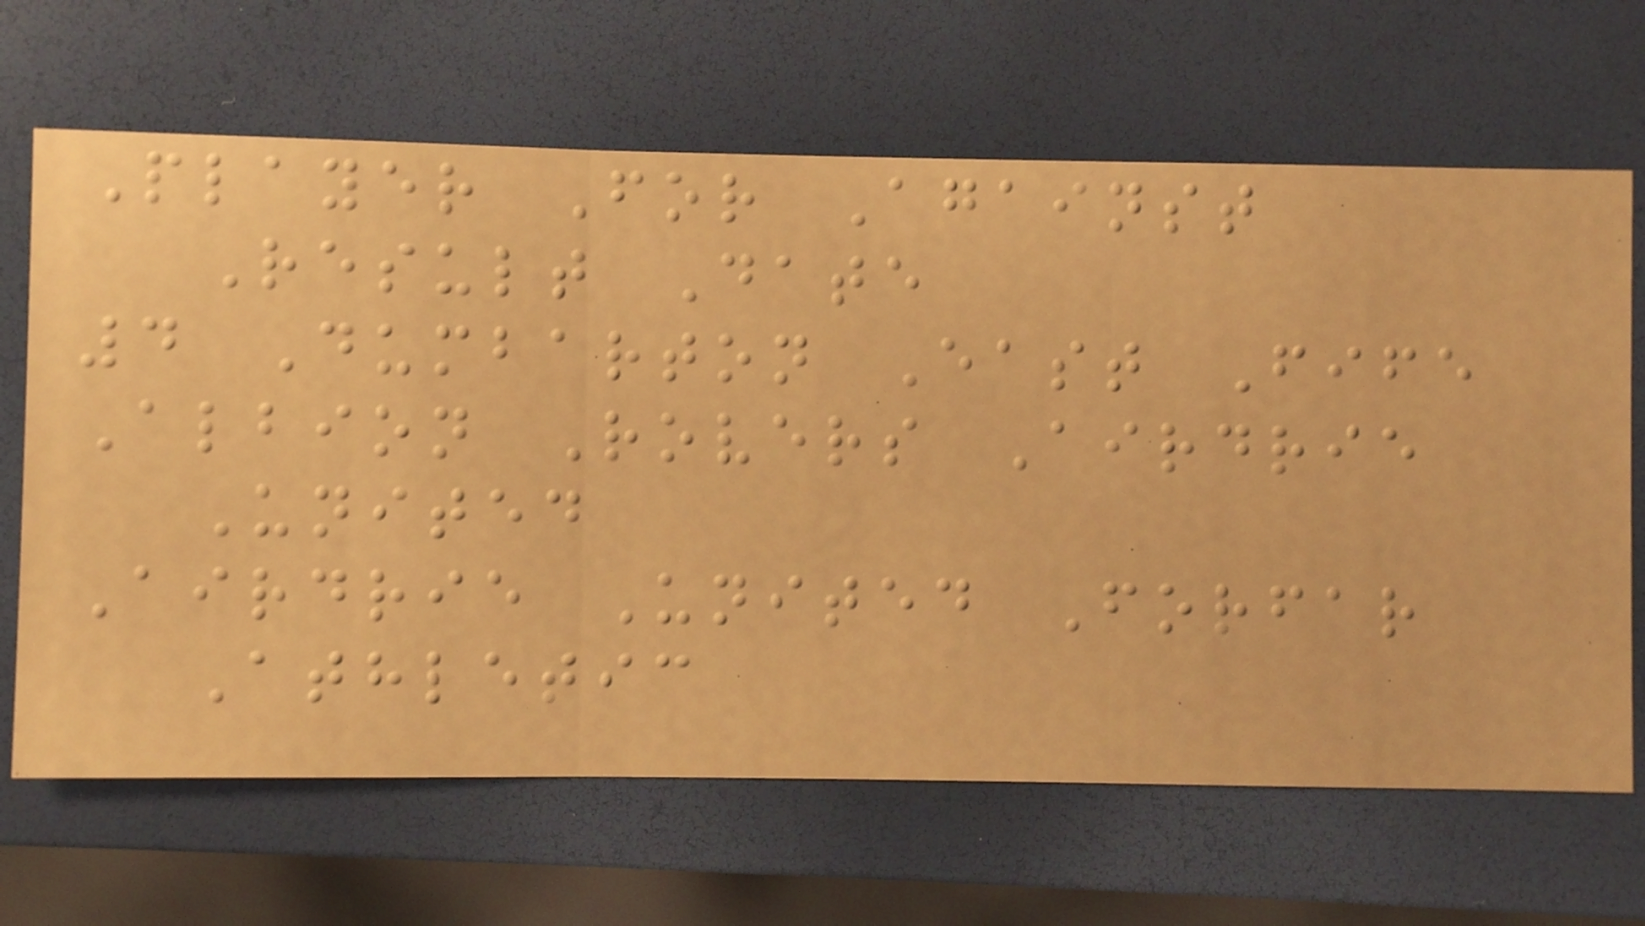Player For Against
Result Date
4 Dumbarton East Fife
Albion Rovers Airdrie
United
Airdrie United Forfar
Athletic
